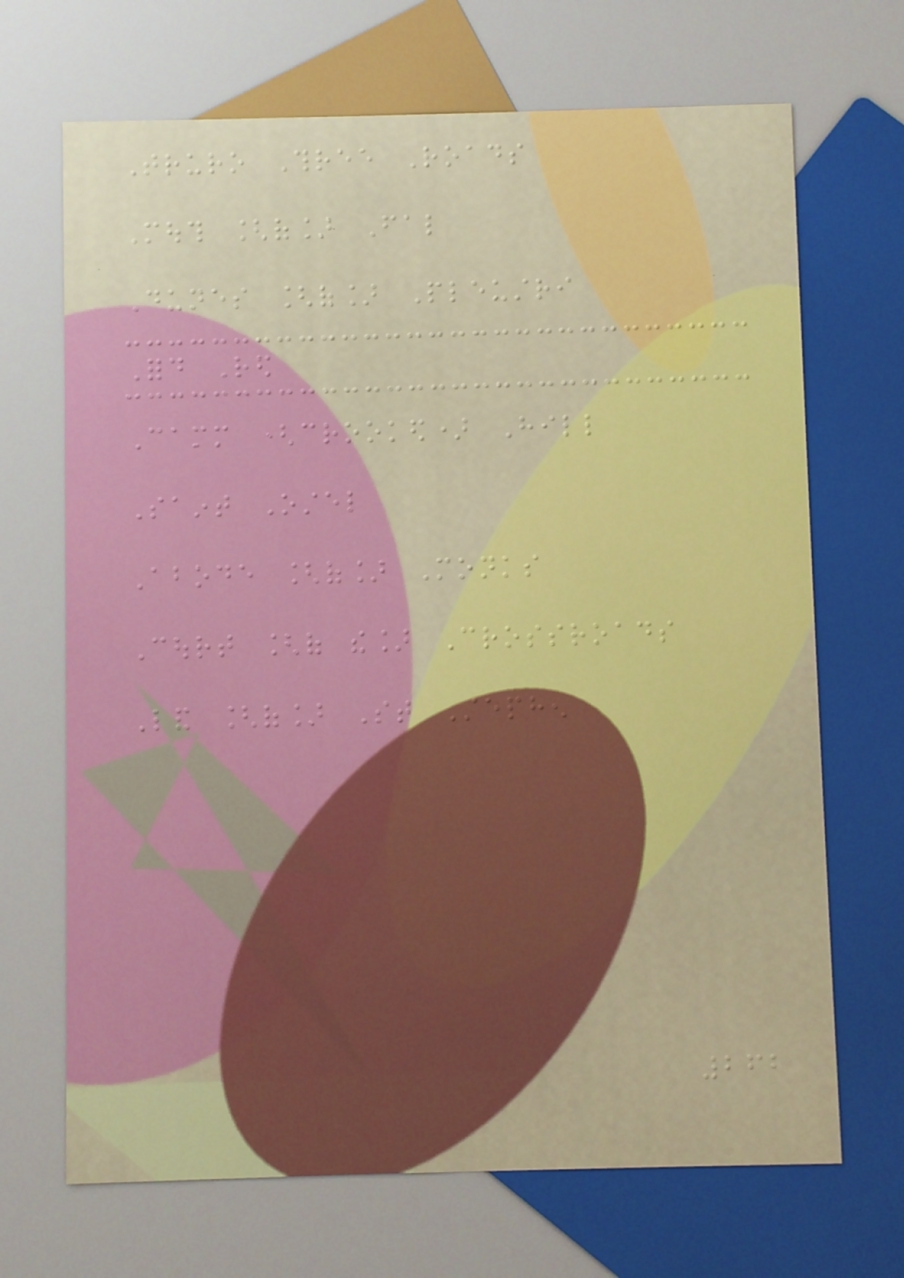Truro Three Roads
Mouth [of] Fal
Dunes [of] Pleustri
Ford Red
Camm (crooked) Hill
Saint Ostel
Abode [of] Monks
Court [of the] Crossroads
Land [of] St Stephen
262
